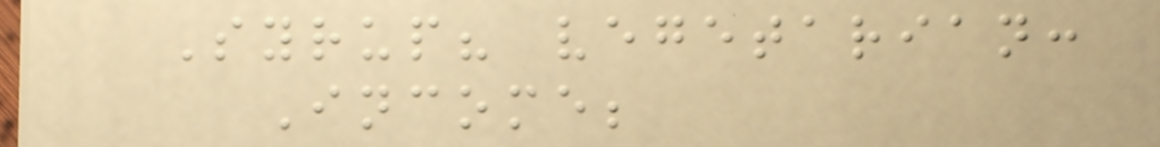Syrup? vegetarian:
Income;
